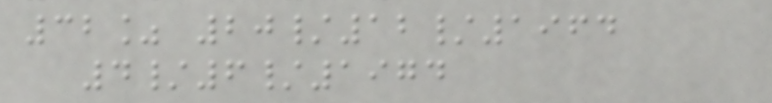32% 20/12/1964
4/6/1974
